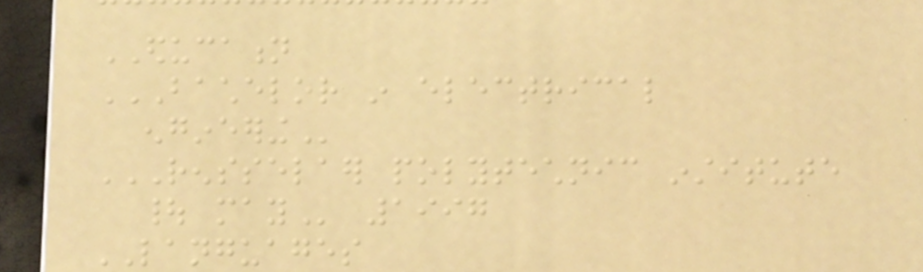EDUCATION
BACHELOR IN ELECTRICAL
ENGINEERING
RENSSELAER POLYTECHNIC INSTITUTE
| MAY 1997
LANGUAGES
